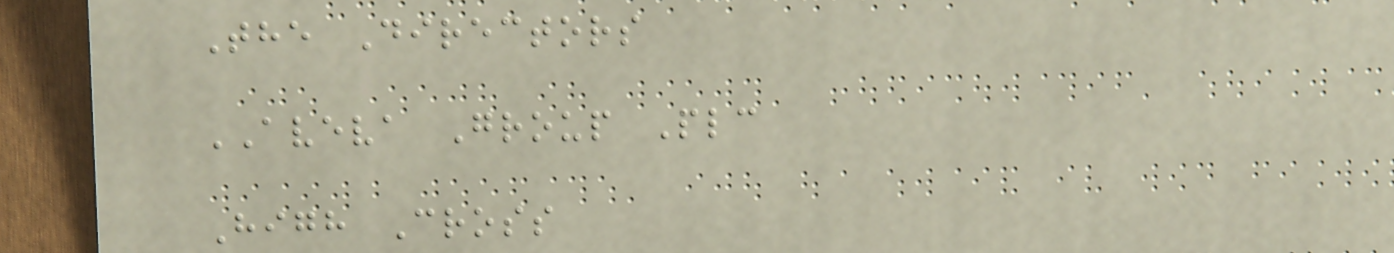The Directors
AVEVA Group Plc
High Cross
